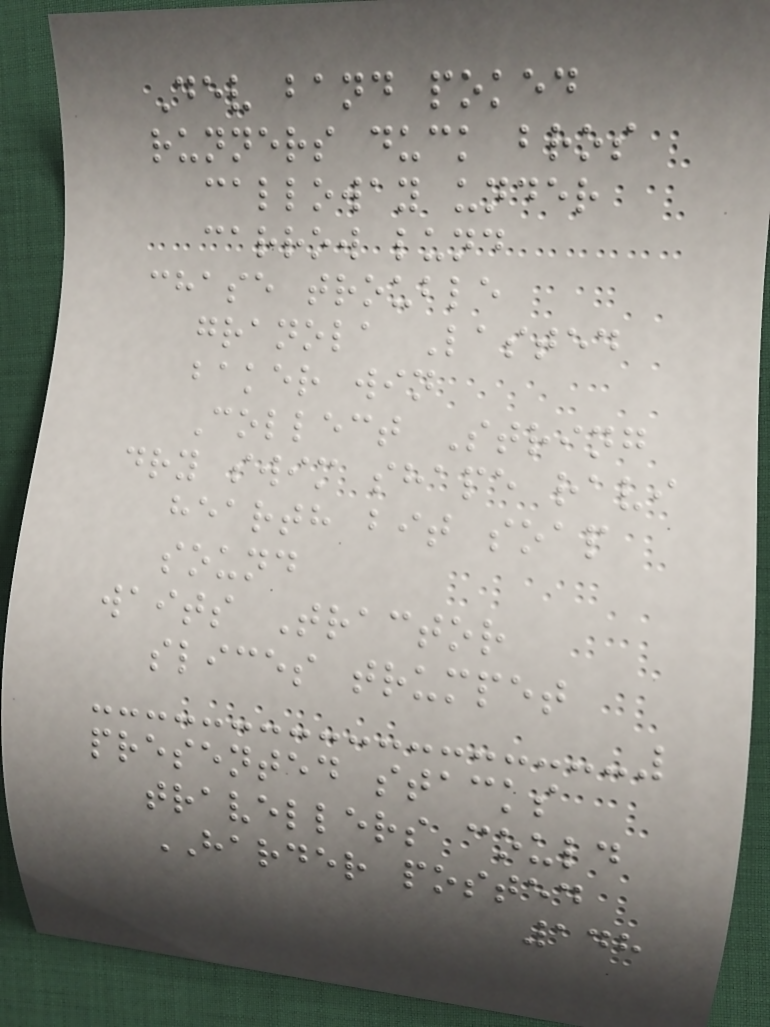Dev band poked
runners duck bros
calloway under
carrow lund
chase trouble
granola Lasted
baker win
Collect String
dry swim shape ravi
hearth bit soap
sound
waits Tractor
slices trumpet
presented stacks
travellers could
HARDER posted
148
